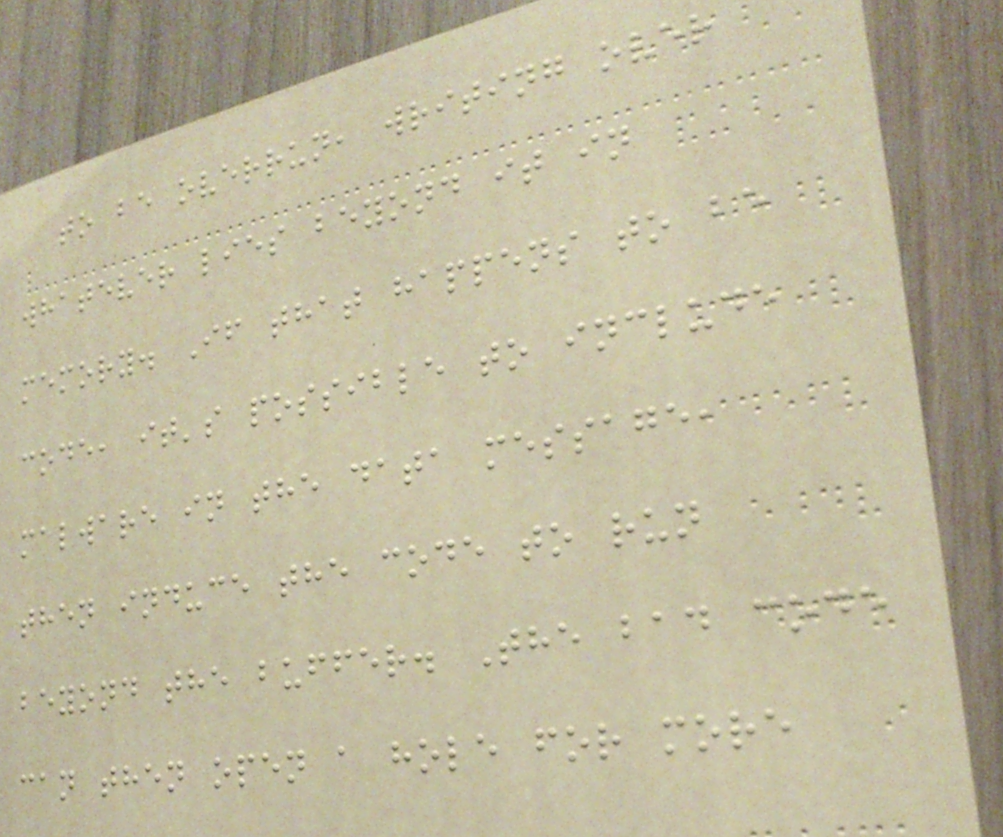to be overrun, writing over
whatever lies beyond it in
memory. If that happens to be
code, it's possible to include
malware in the data message,
then induce the code to run
beyond the buffer. The bad code
can then open a hole for more
